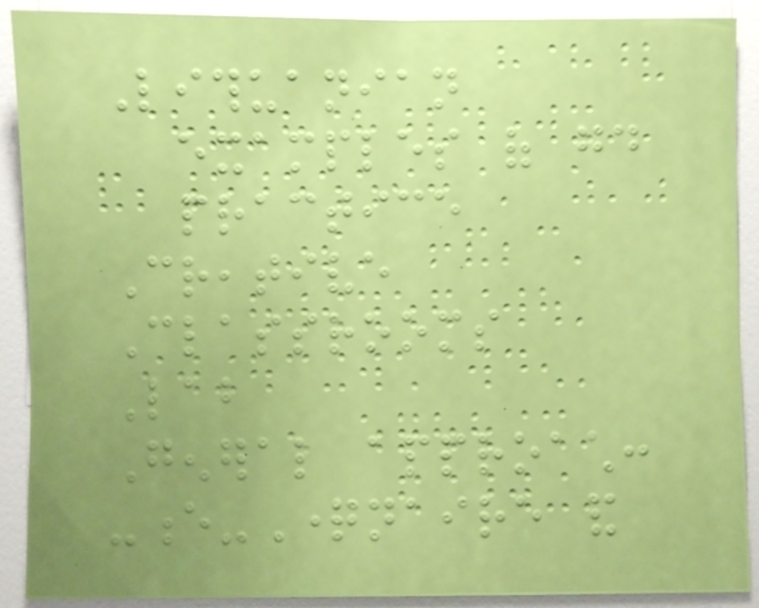Lithuanian
examples of good
practice
Creative
Classrooms
Lab
General approach:
-e-Questionnaire and
